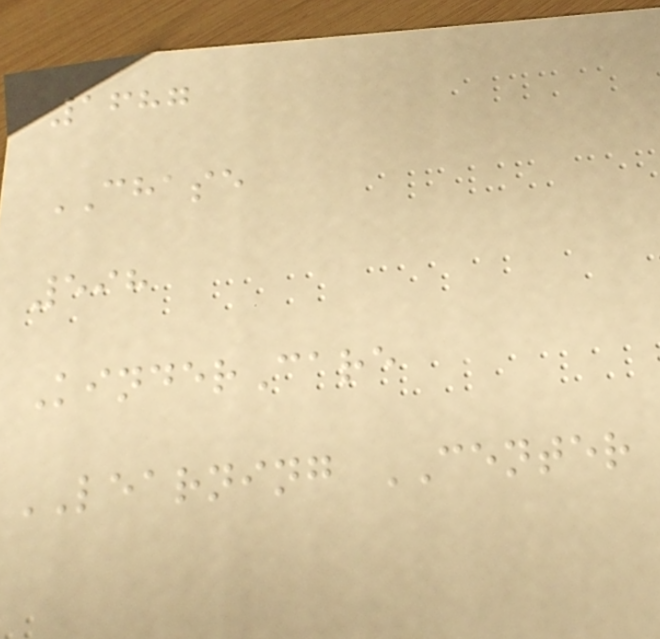1687
CHASE
598
KinderCare
LEARNING CENTER
